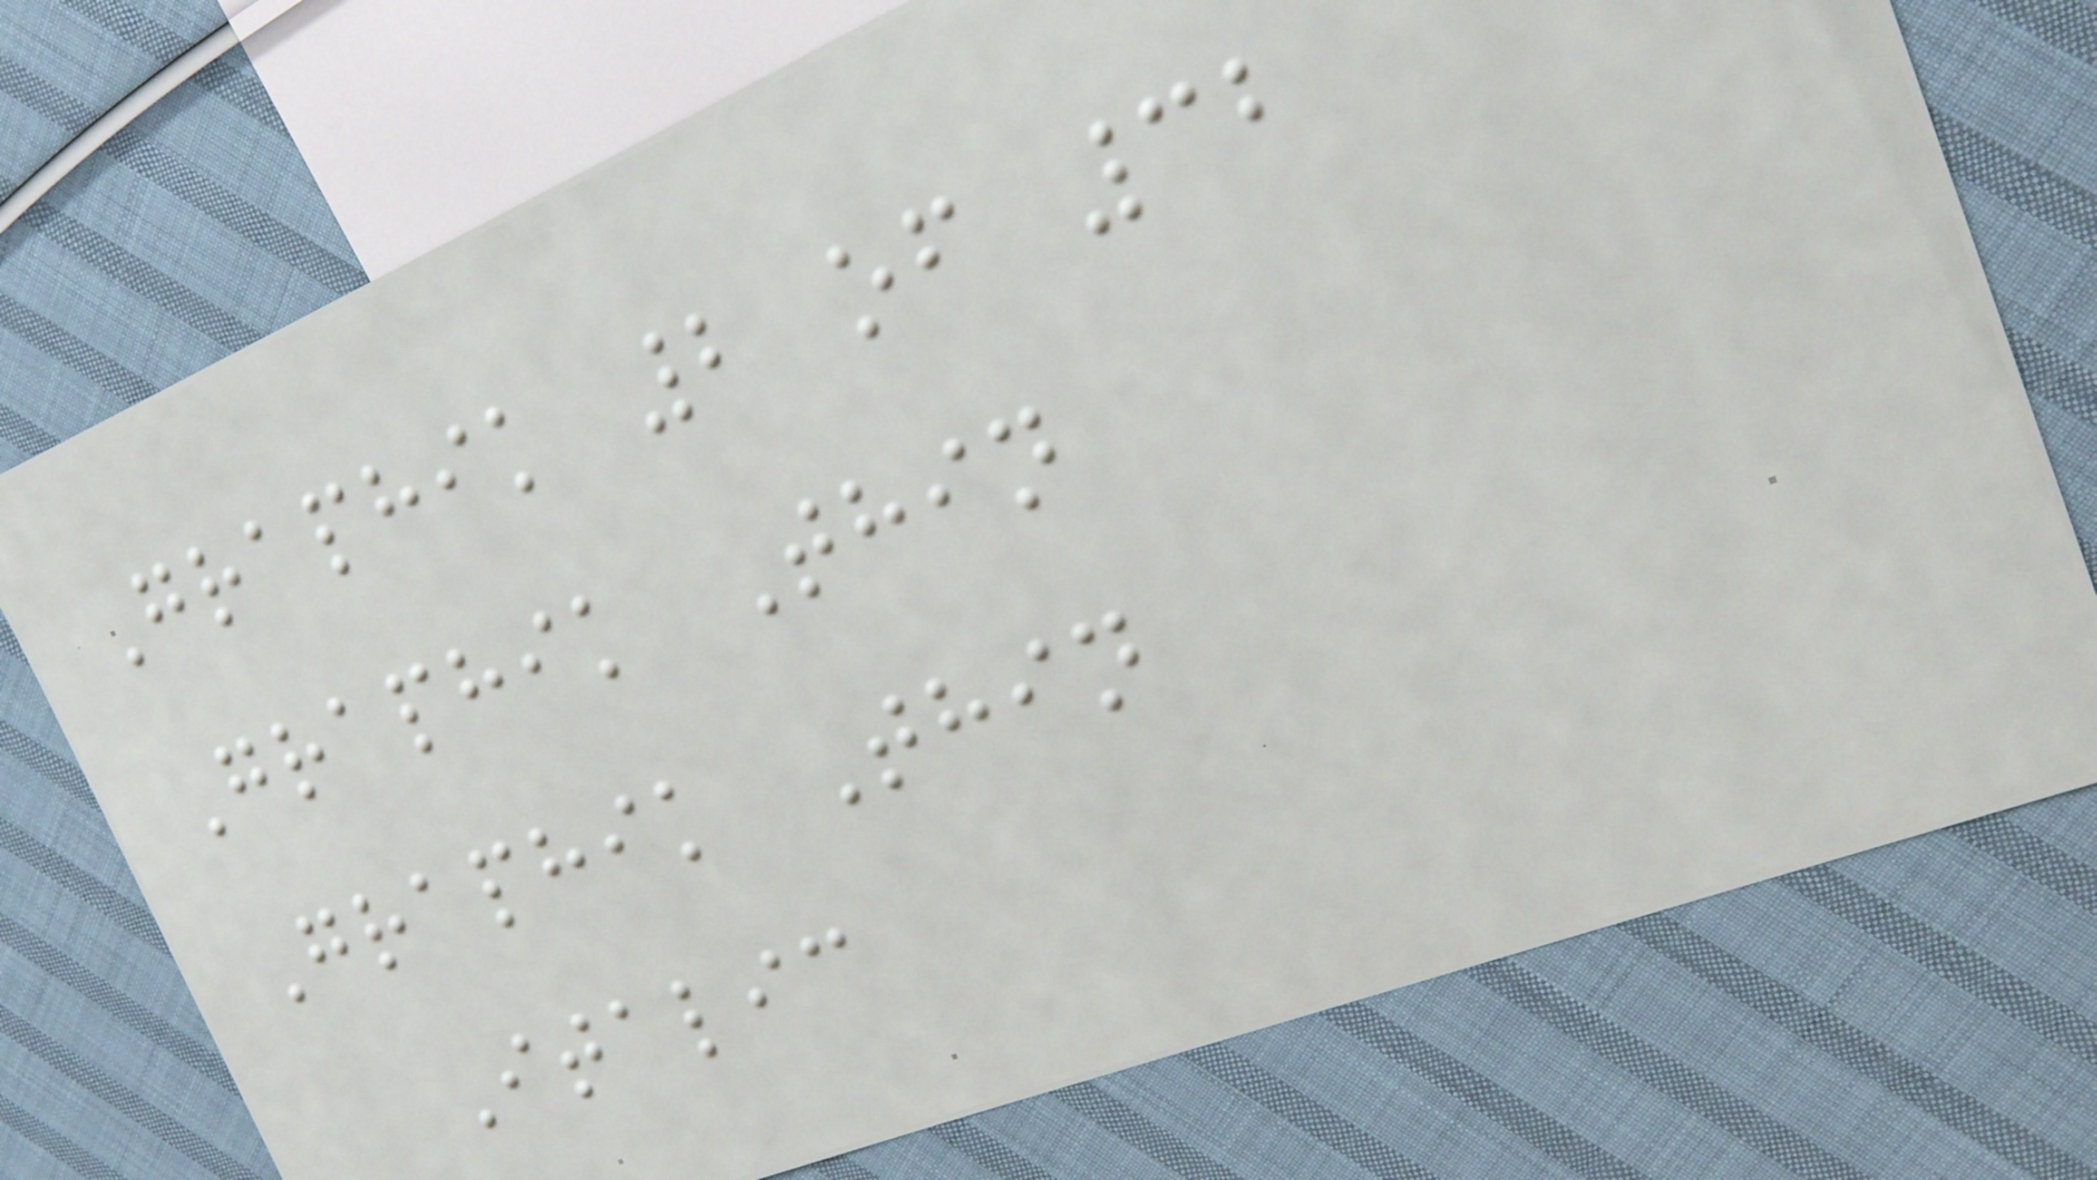Graphik 2 of 32
Graphik Thin
Graphik Thin
Italic
